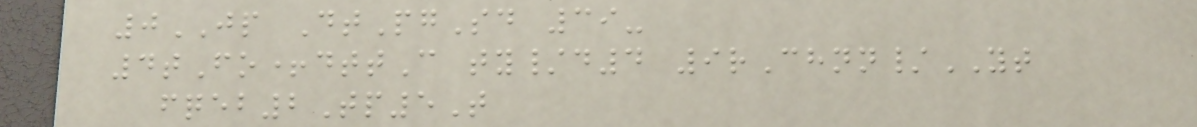0JP DtPgSd 39-
4tFo+dttC ty/d4 9rChnn/YT
fqeb2Tp5T
